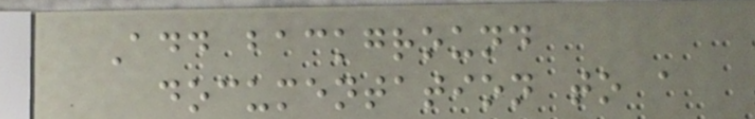Add background
documentation to a
